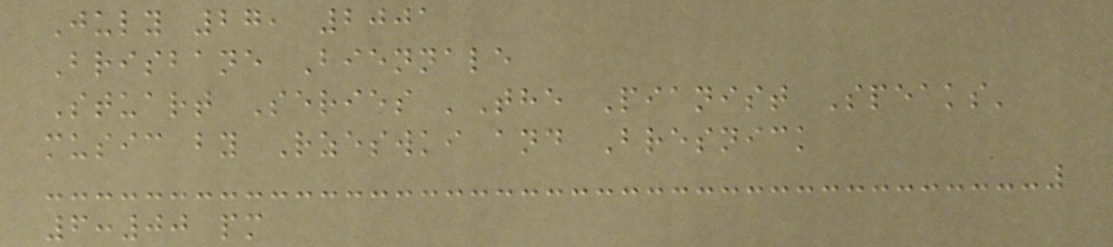July 27, 2001
Brisbane Biennale
Stuart Series 'The Pianist Speaks'
music by Rzeswki and Bresnick
6:00 pm
